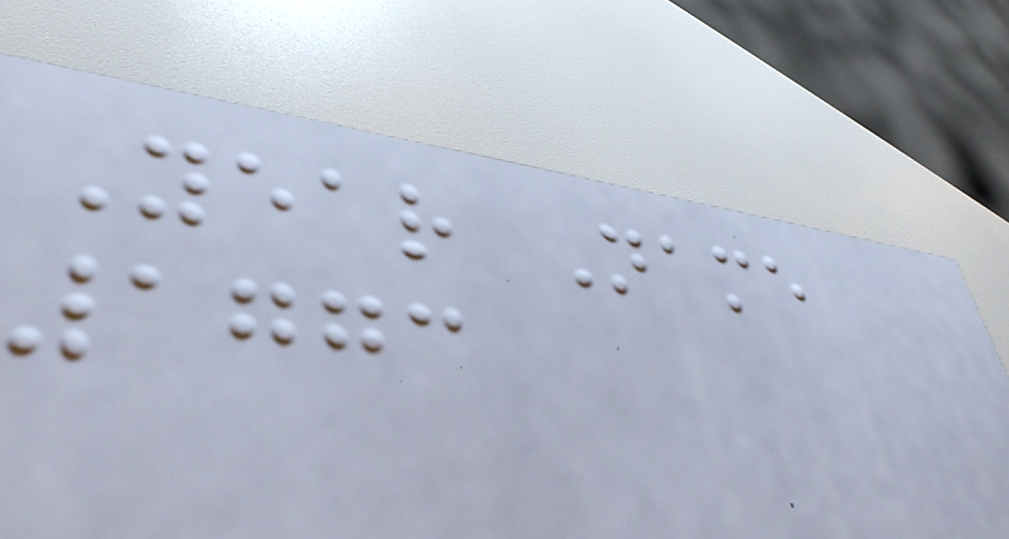Year Name
1773
